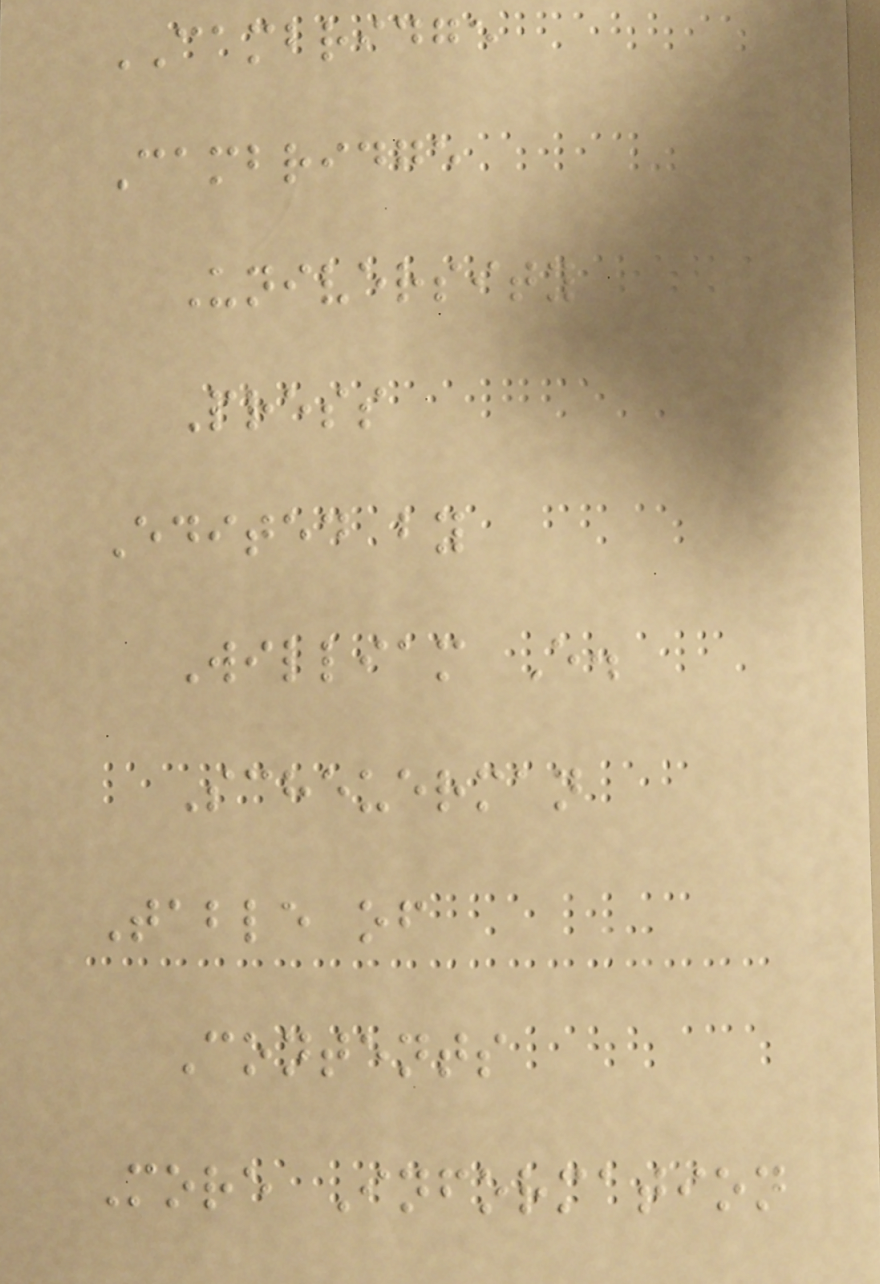CAMBRIDGE
Cambridge
University
Press
Edited by
William E.
Scheuerman
Table of
Contents
More Information
